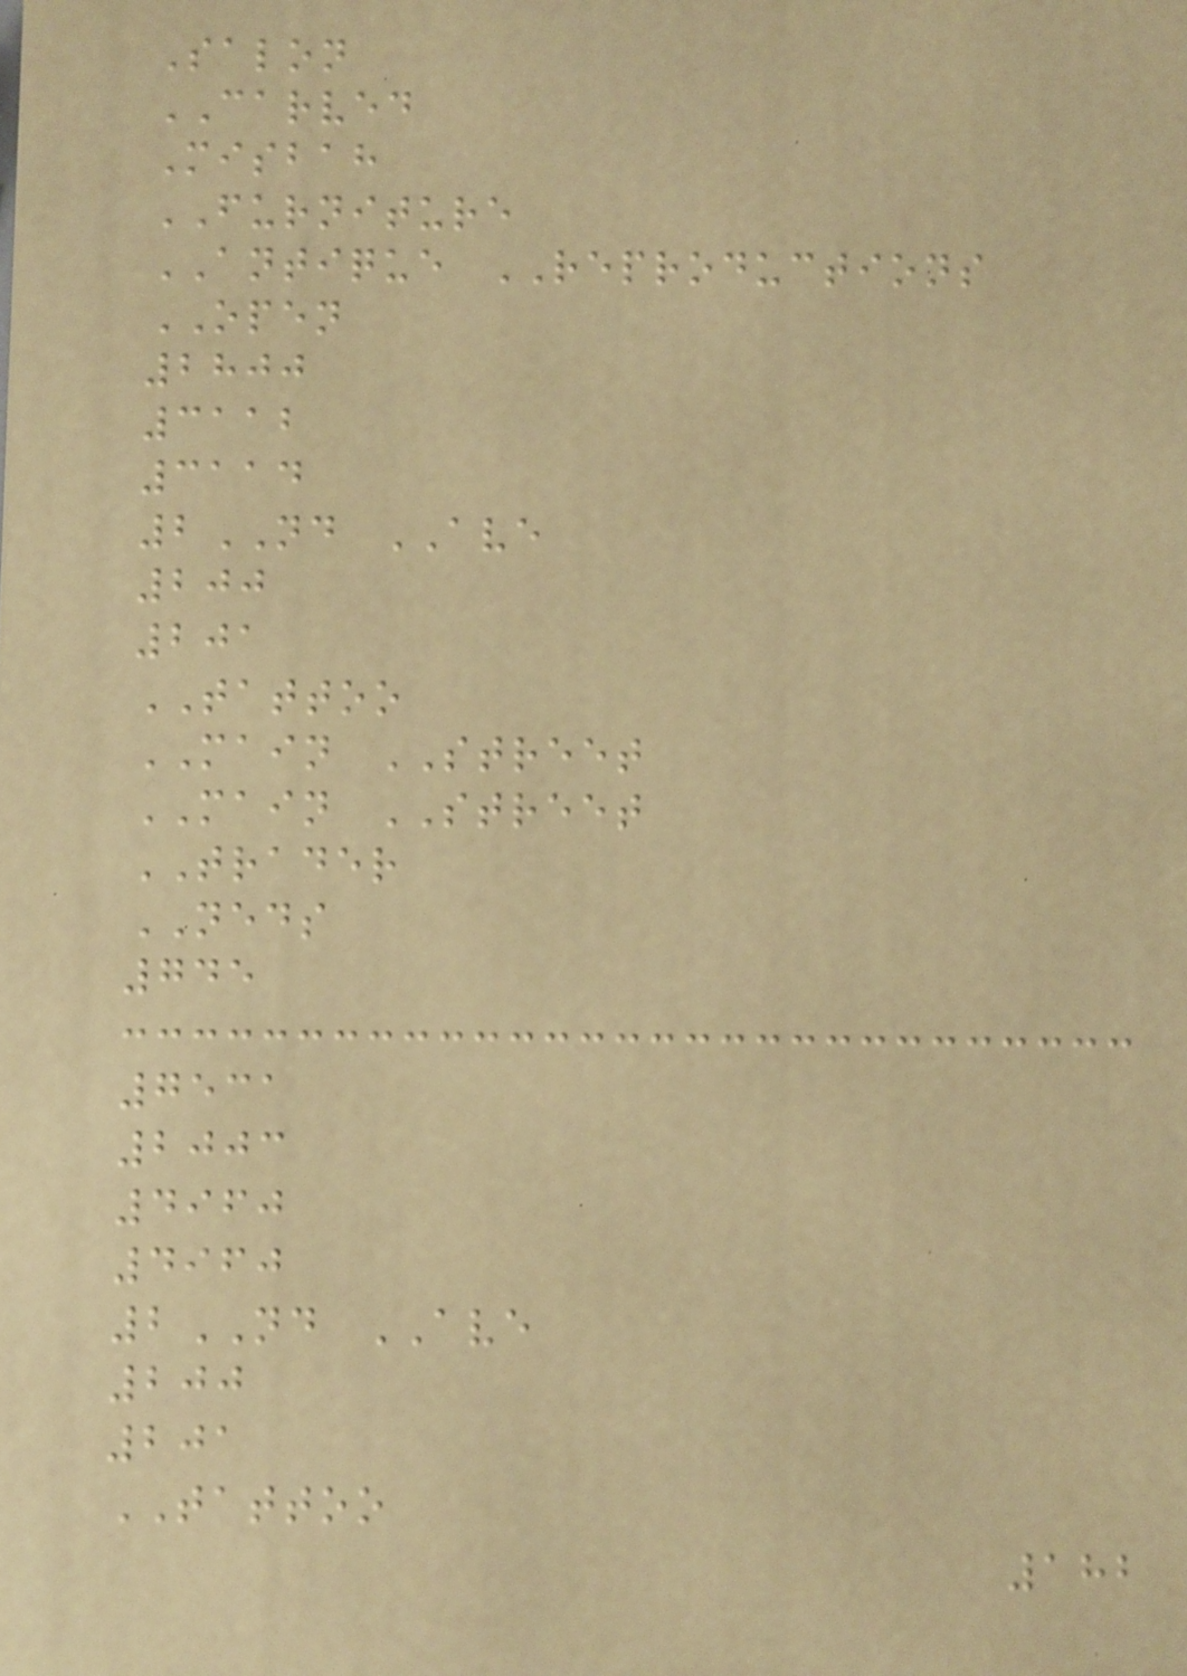Salon
CARVED
Misbah
FURNITURE
ANTIQUE REPRODUCTIONS
OPEN
2800
3112
3114
2ND AVE
200
201
TATTOO
MAIN STREET
MAIN STREET
TRADER
NEDS
745
7531
2003
4960
4960
2ND AVE
200
201
TATTOO
182
